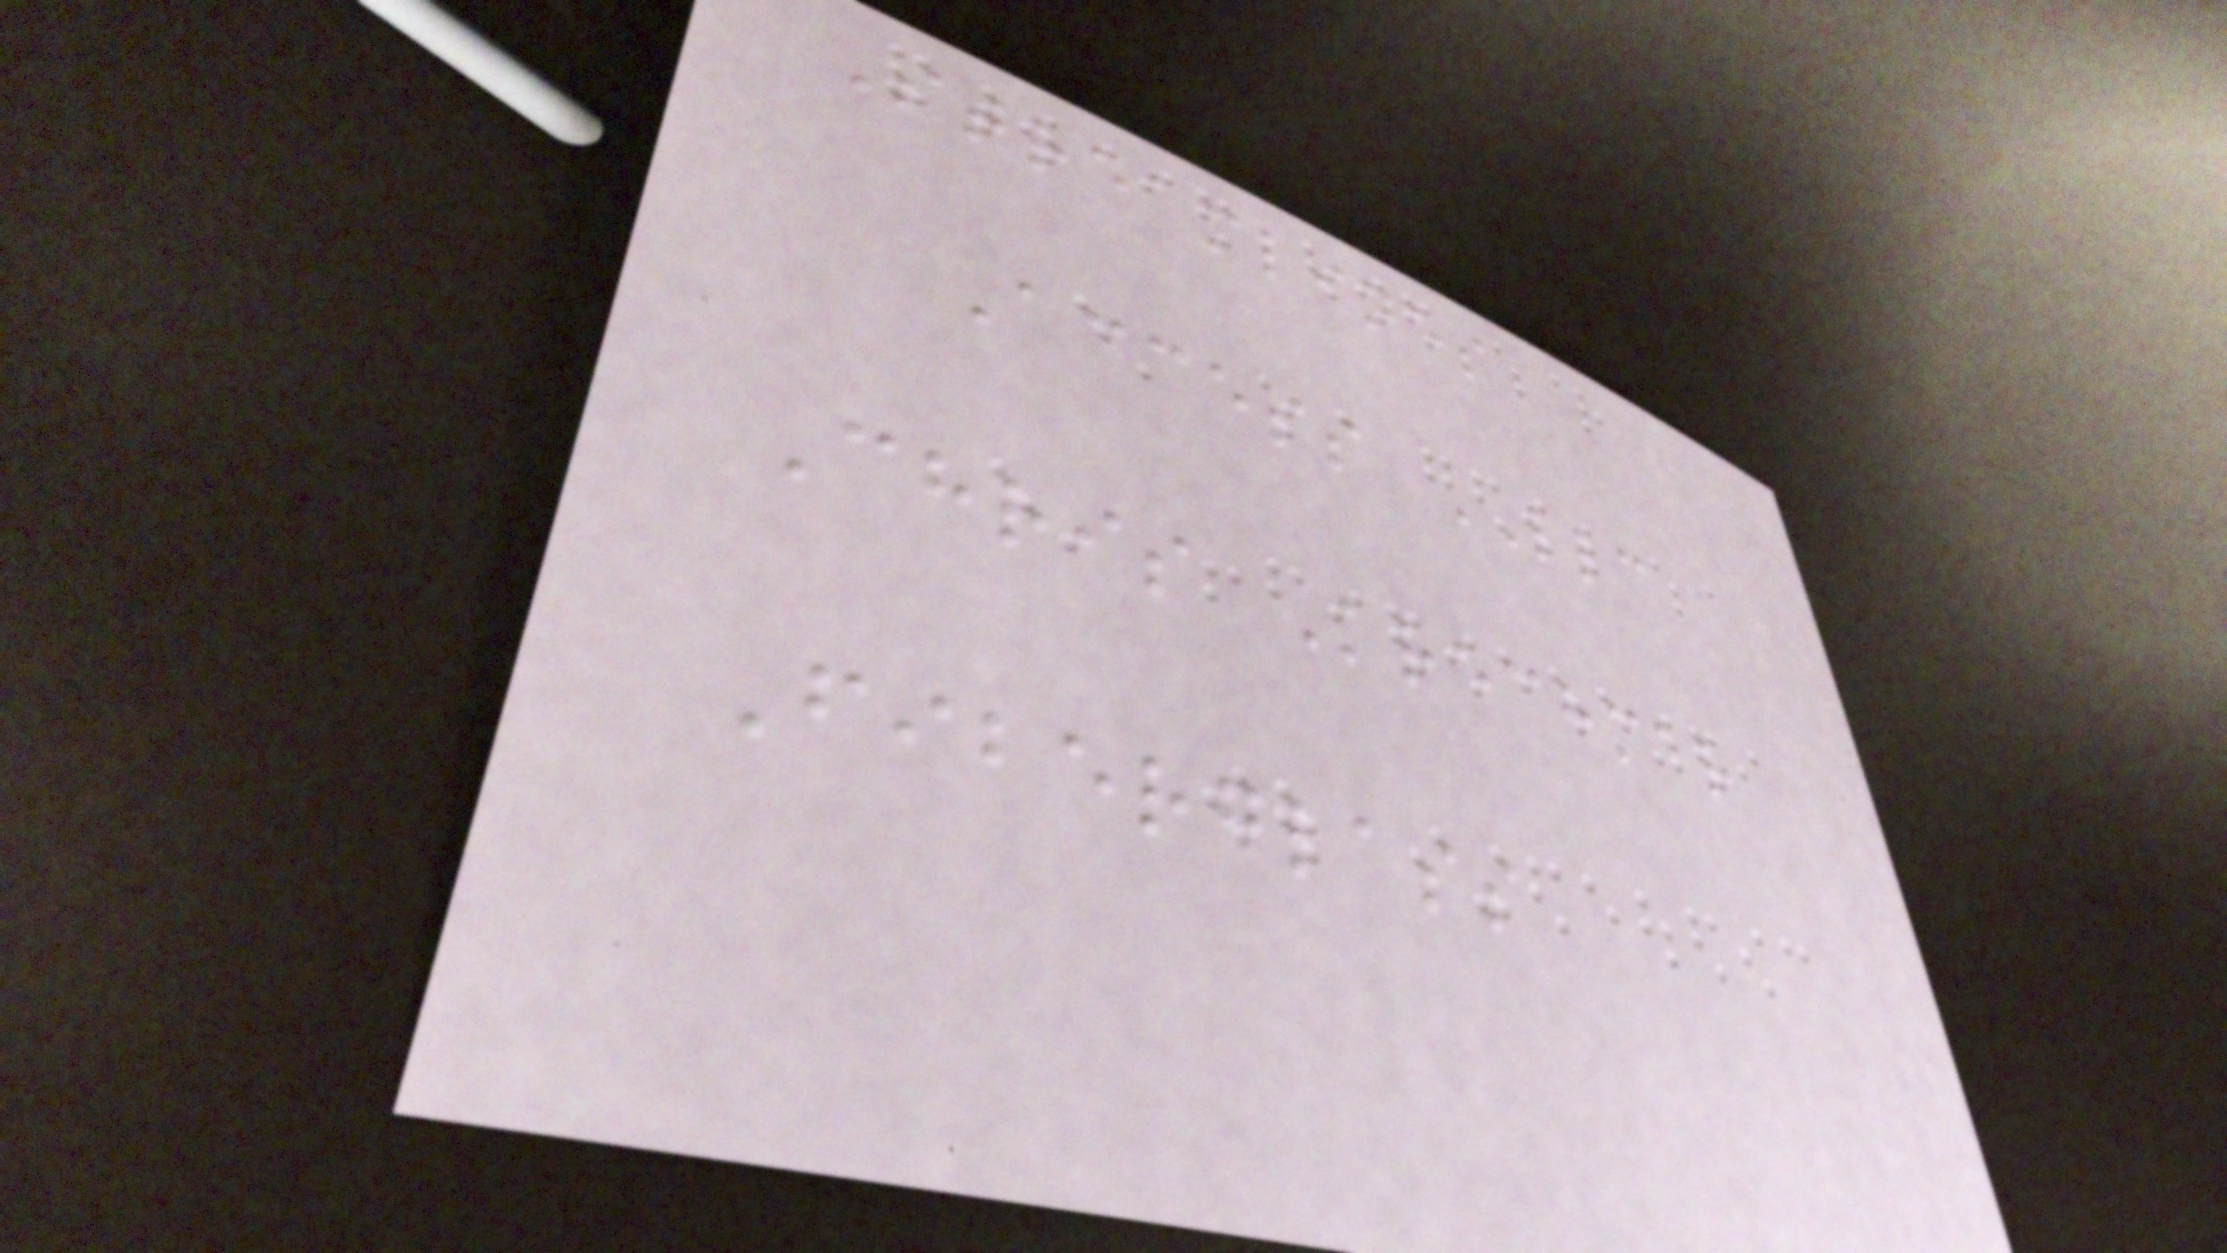Streamlines
Access LLC
Chris Krechmar
Fiberglass
